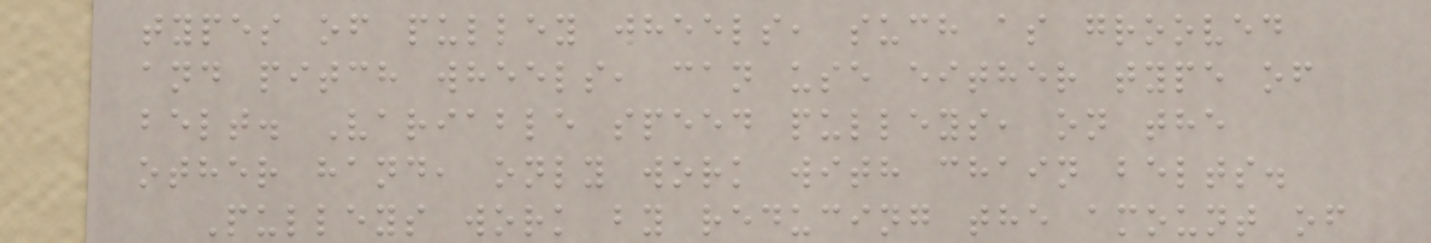types of pulley wheels, such as grooved
and pitch wheels, can use either type of
belt. Variable speed pulleys, on the
other hand, only work with chain belts.
Pulleys work by reducing the amount of
